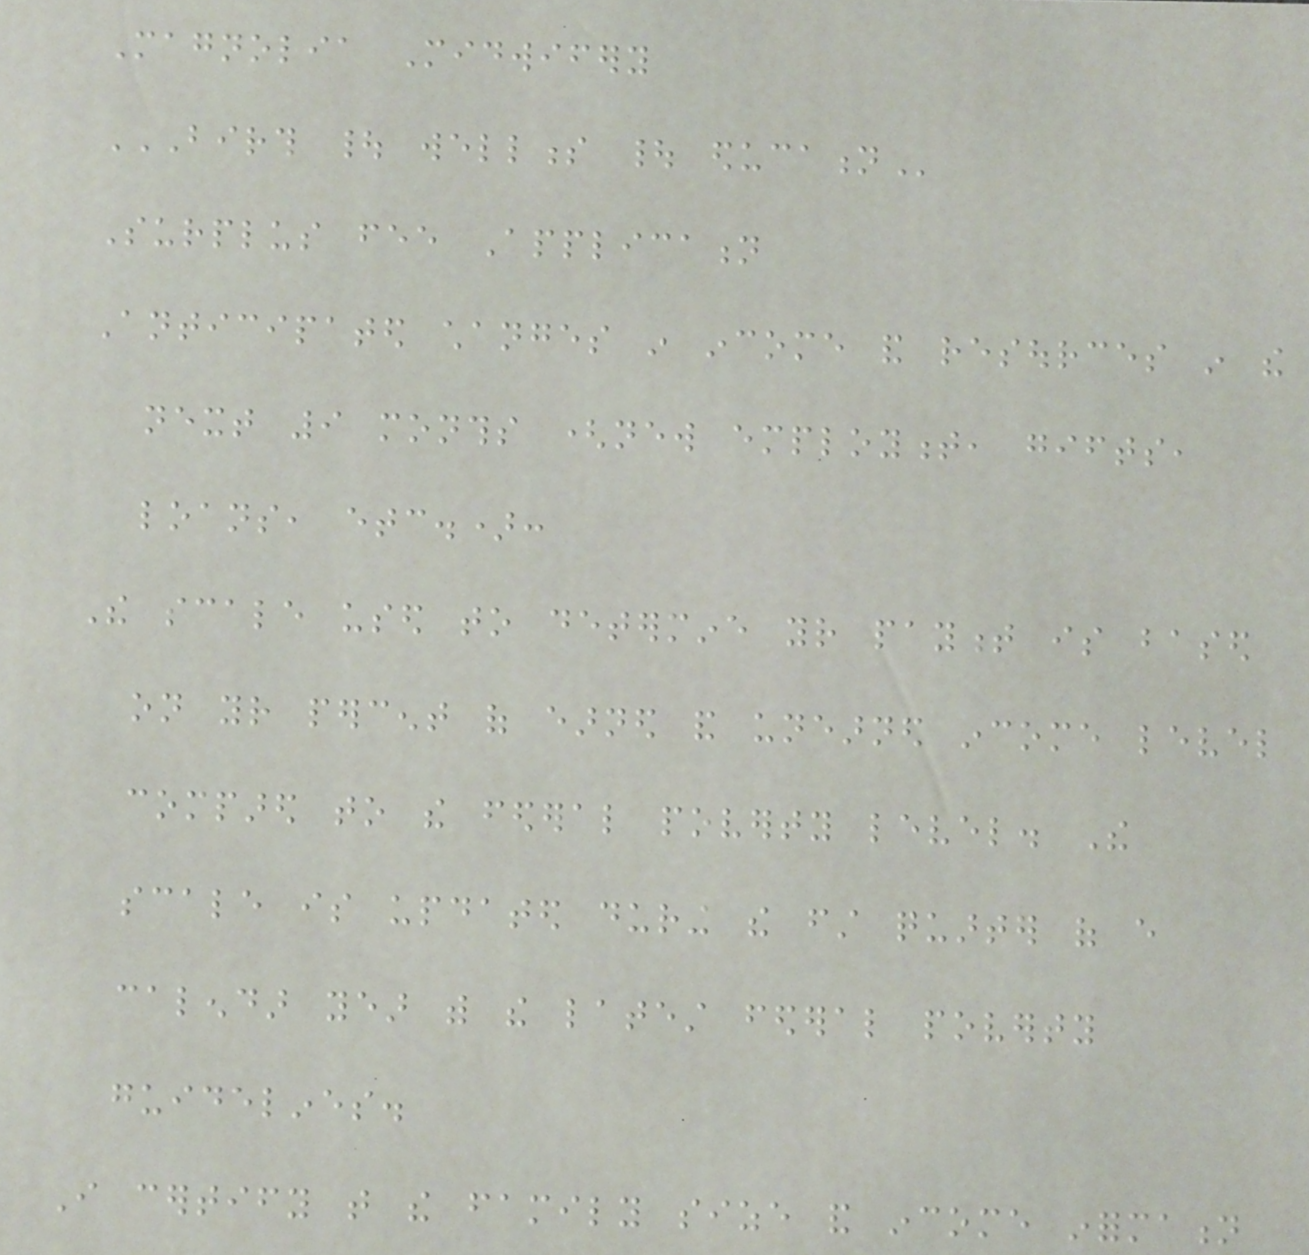Magnolia Midwifery
BIRTH | WELLNESS | EDUCATION
Surplus fee Application
Anticipated changes in income and resources in the
next 9 months (new employment, gifts,
loans, etc.):
The scale used to determine your payment is based
on your percent of earned and unearned income level
compared to the federal poverty level. The
scale is updated during the first quarter of every
calendar year with the latest federal poverty
guidelines.
I certify that the family size and income information
